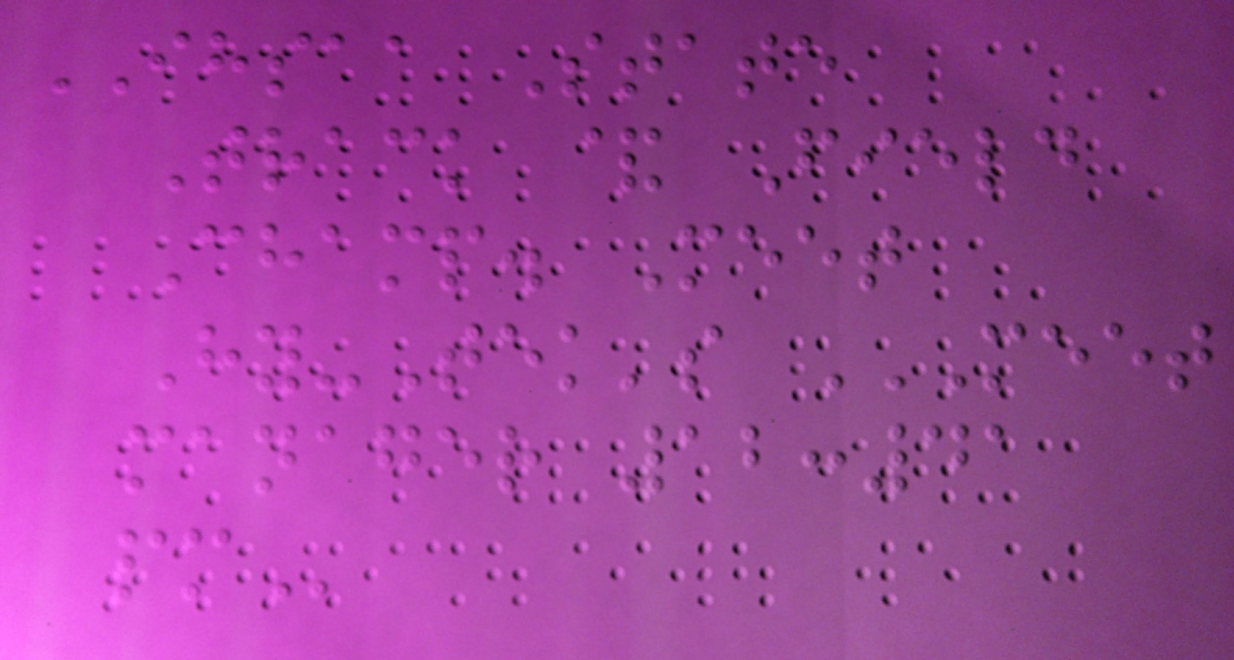IHSAA State
Track & Field
Champ. Meet
Hy-Tek's MEET
MANAGER 12:41
PM
